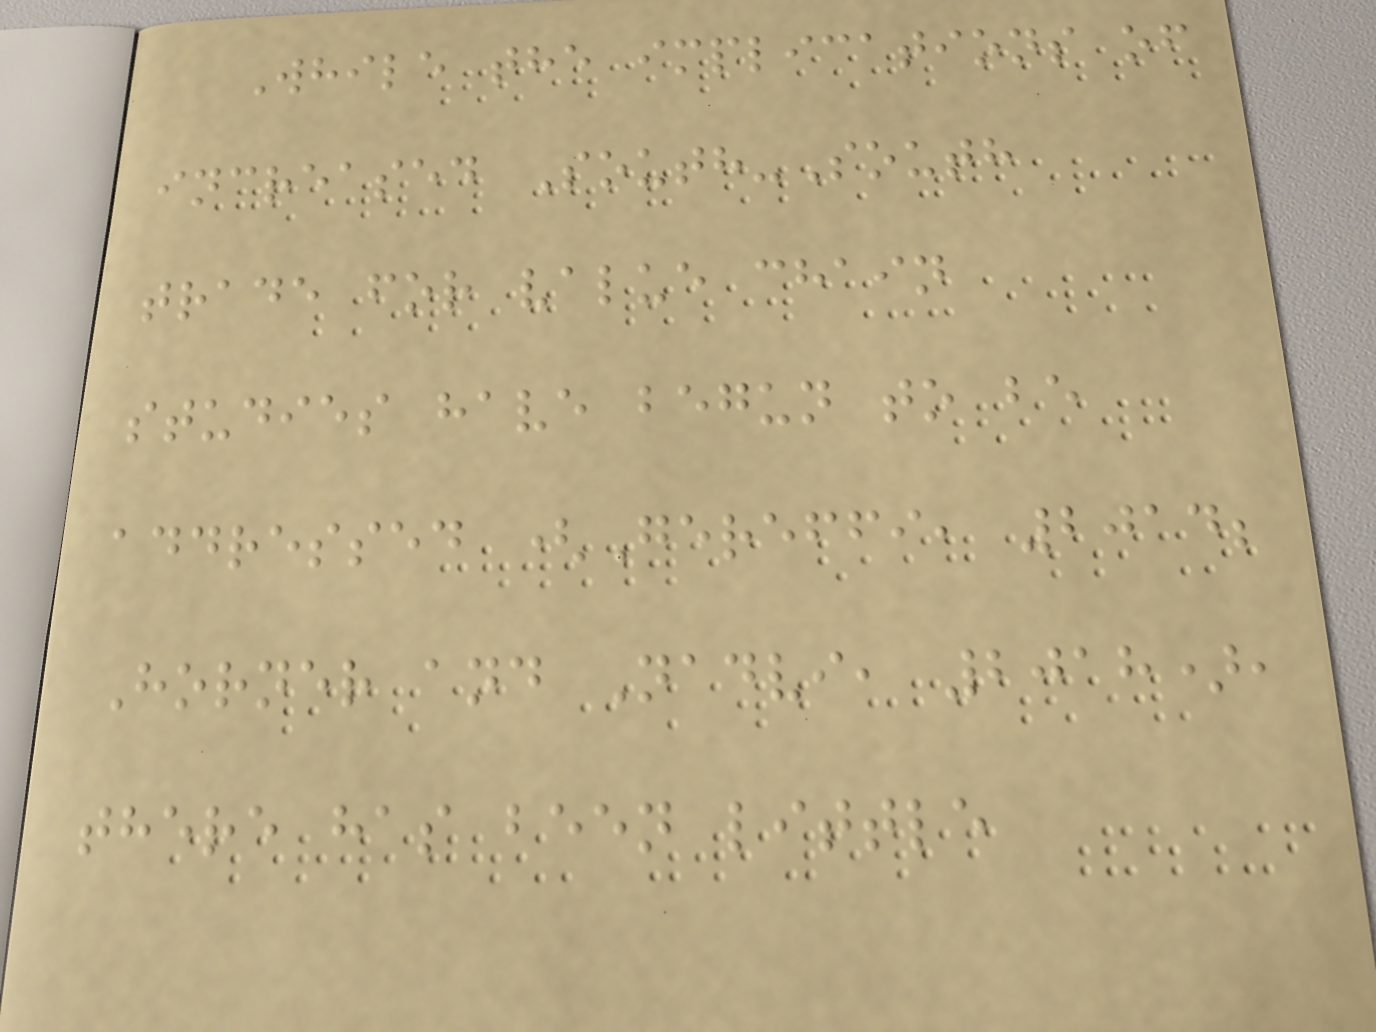While the implications of
increased South-South
trade for value chain
studies have begun to be
addressed (Gereffi, 2014;
Horner and Nadvi, 2018),
there has been little
